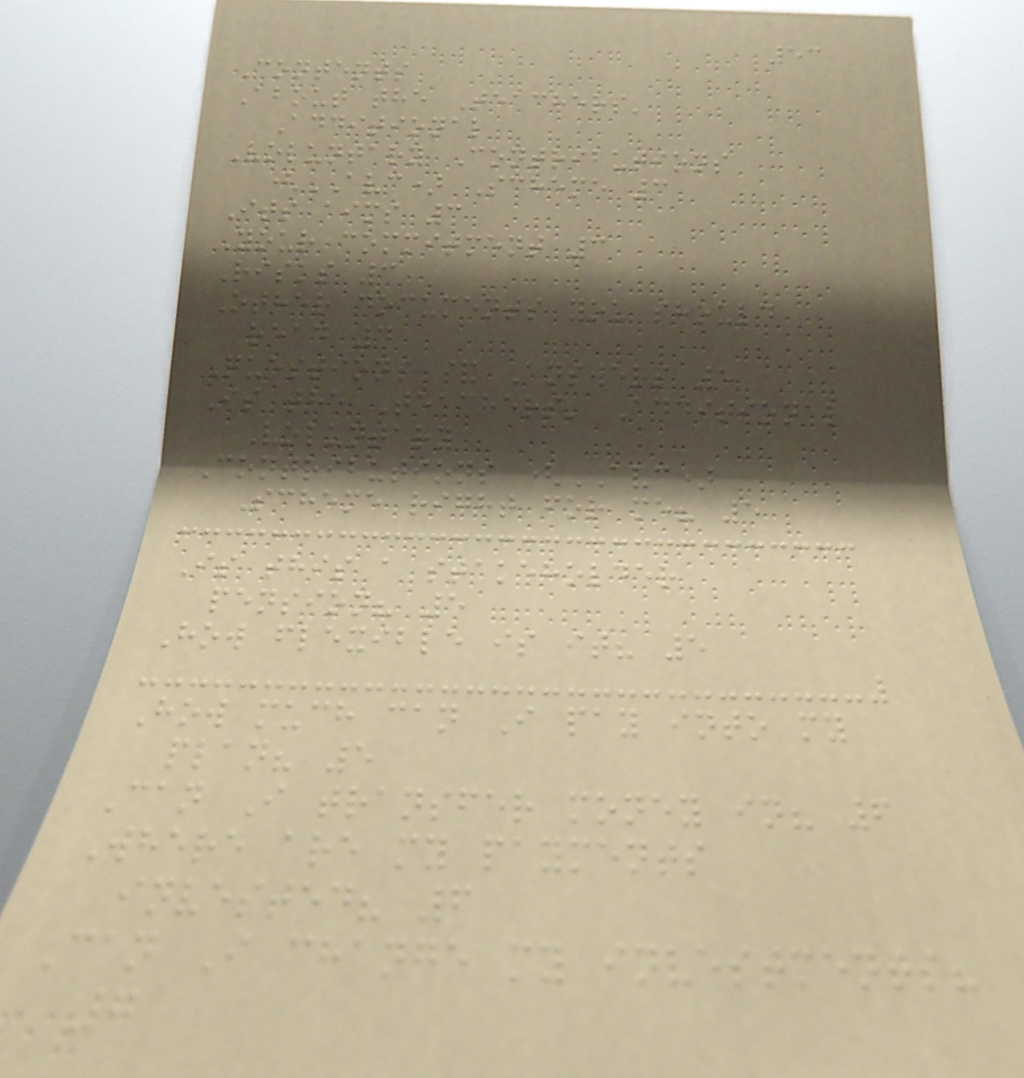53
Contents
About the Teachers'
Additional
Voluntary Contributions
(AVC) Scheme 3
Its aims 3
Your commitment 3
Risks 3
Other documents you should
read 4
Questions & Answers 5
Is the Teachers' Additional
Voluntary
Contributions (AVC)
Scheme right for me? 5
Is this a stakeholder
pension? 5
How flexible is it? 5
How much can I pay into my
plan? 5
Can I transfer money in? 6
Where are my payments
invested? 6
Can I change my investments?
7
